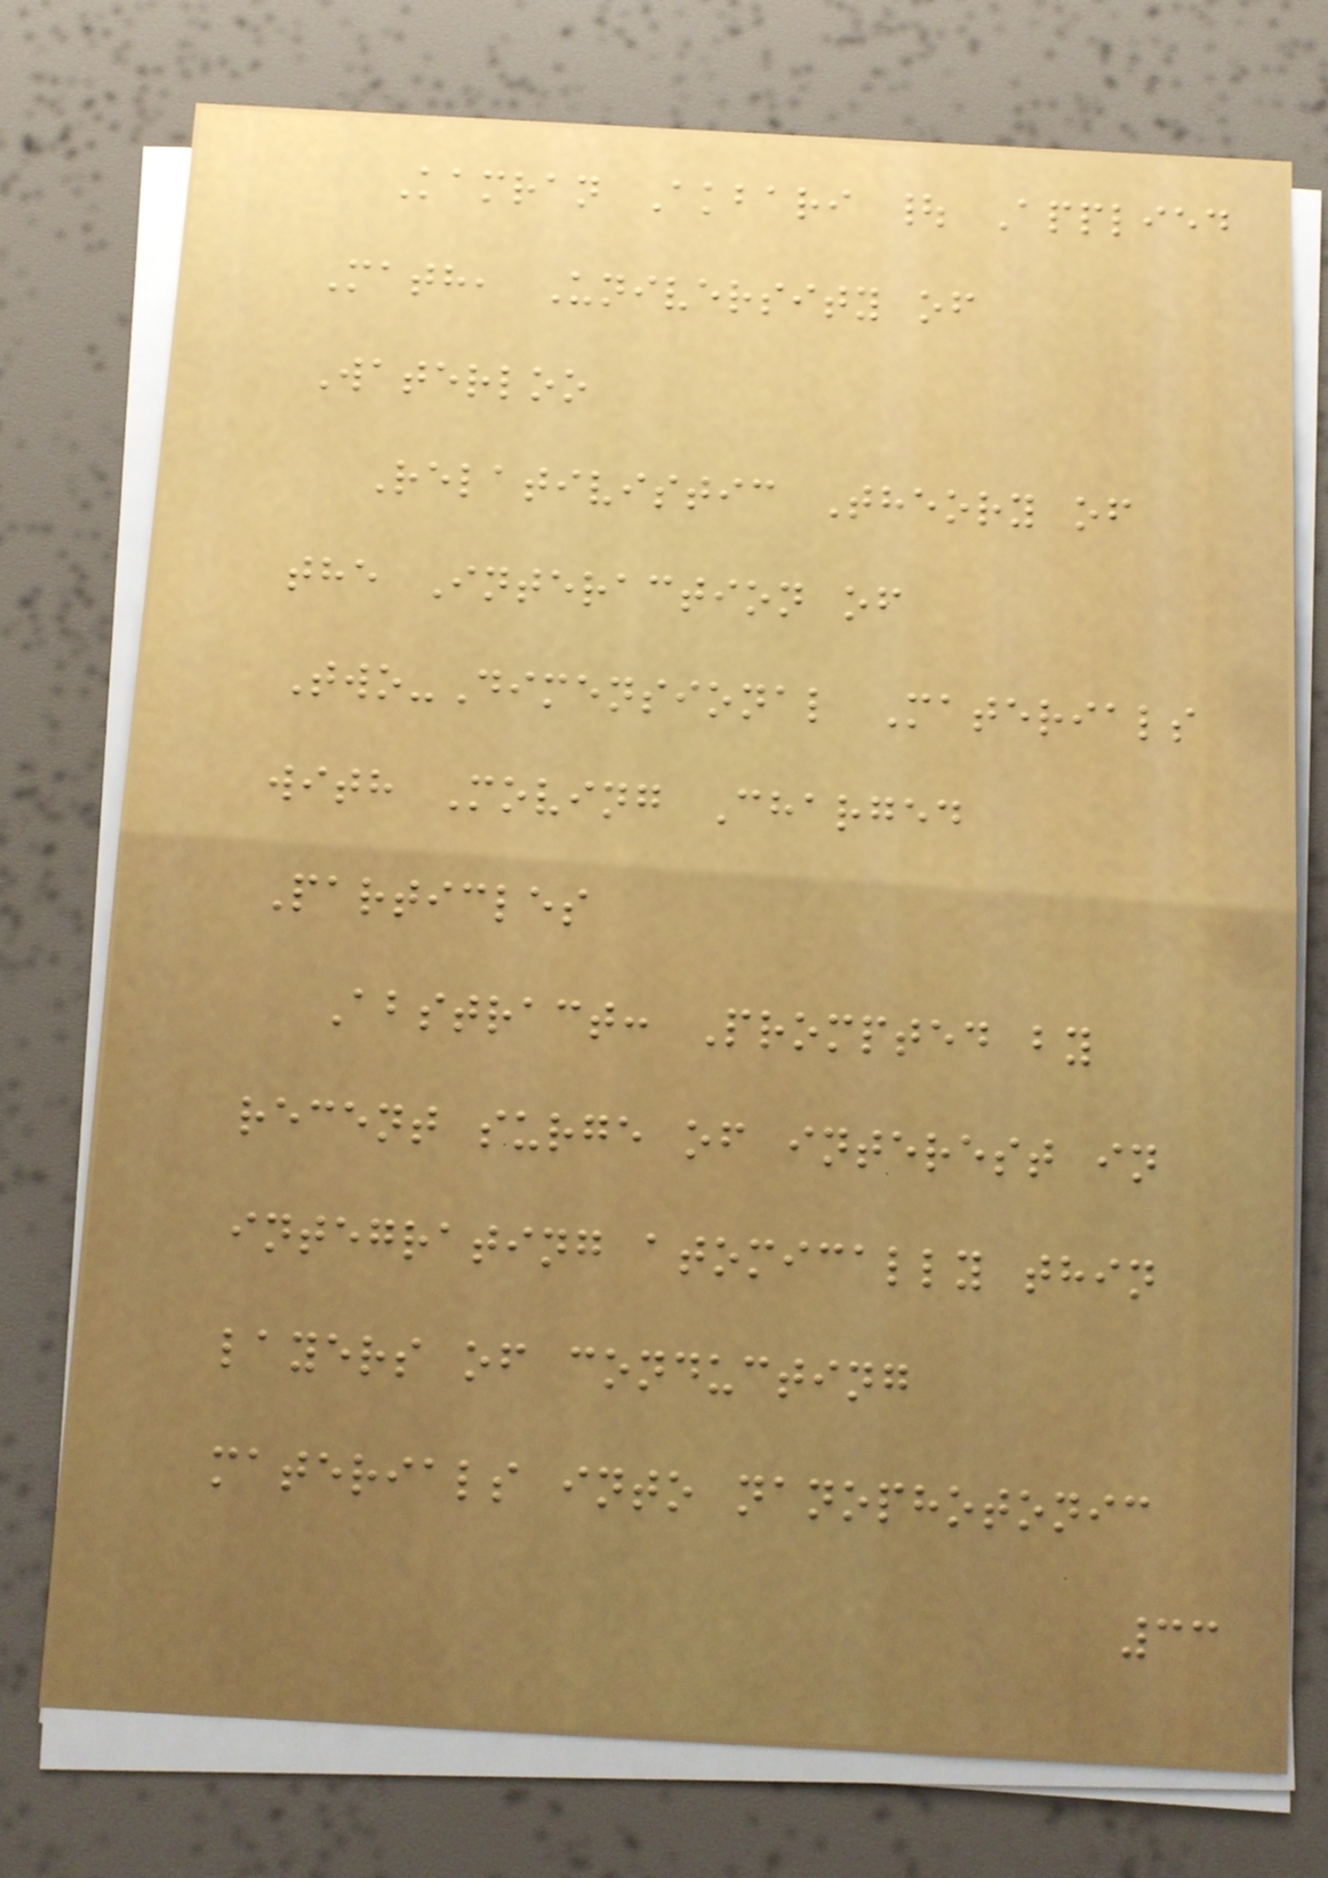Kamran Akbari | Applied
Math, University of
Waterloo
Relativistic Theory of
the Interaction of
Two-Dimensional Materials
with Moving Charged
Particles
Abstract: Prompted by
recent surge of interest in
integrating atomically thin
layers of conducting
materials into nanophotonic
33
